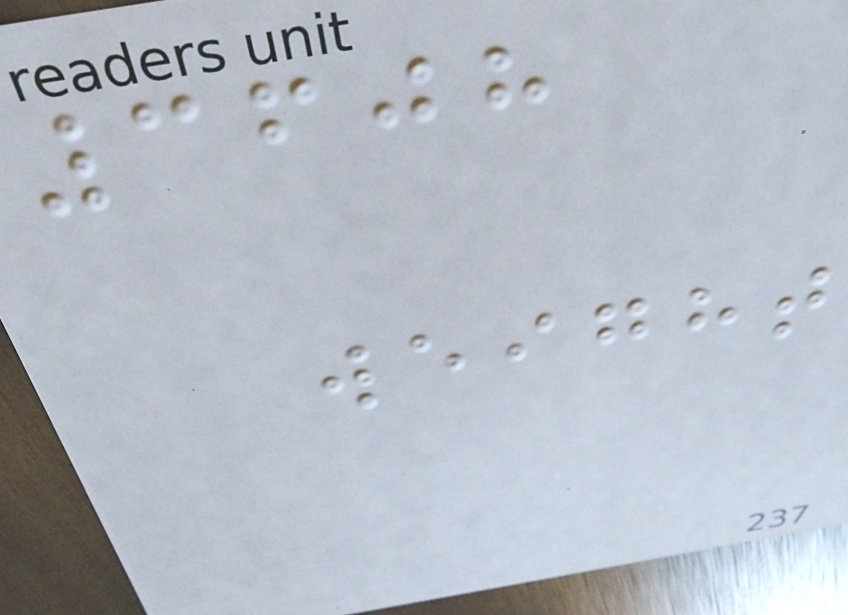3608
weight
